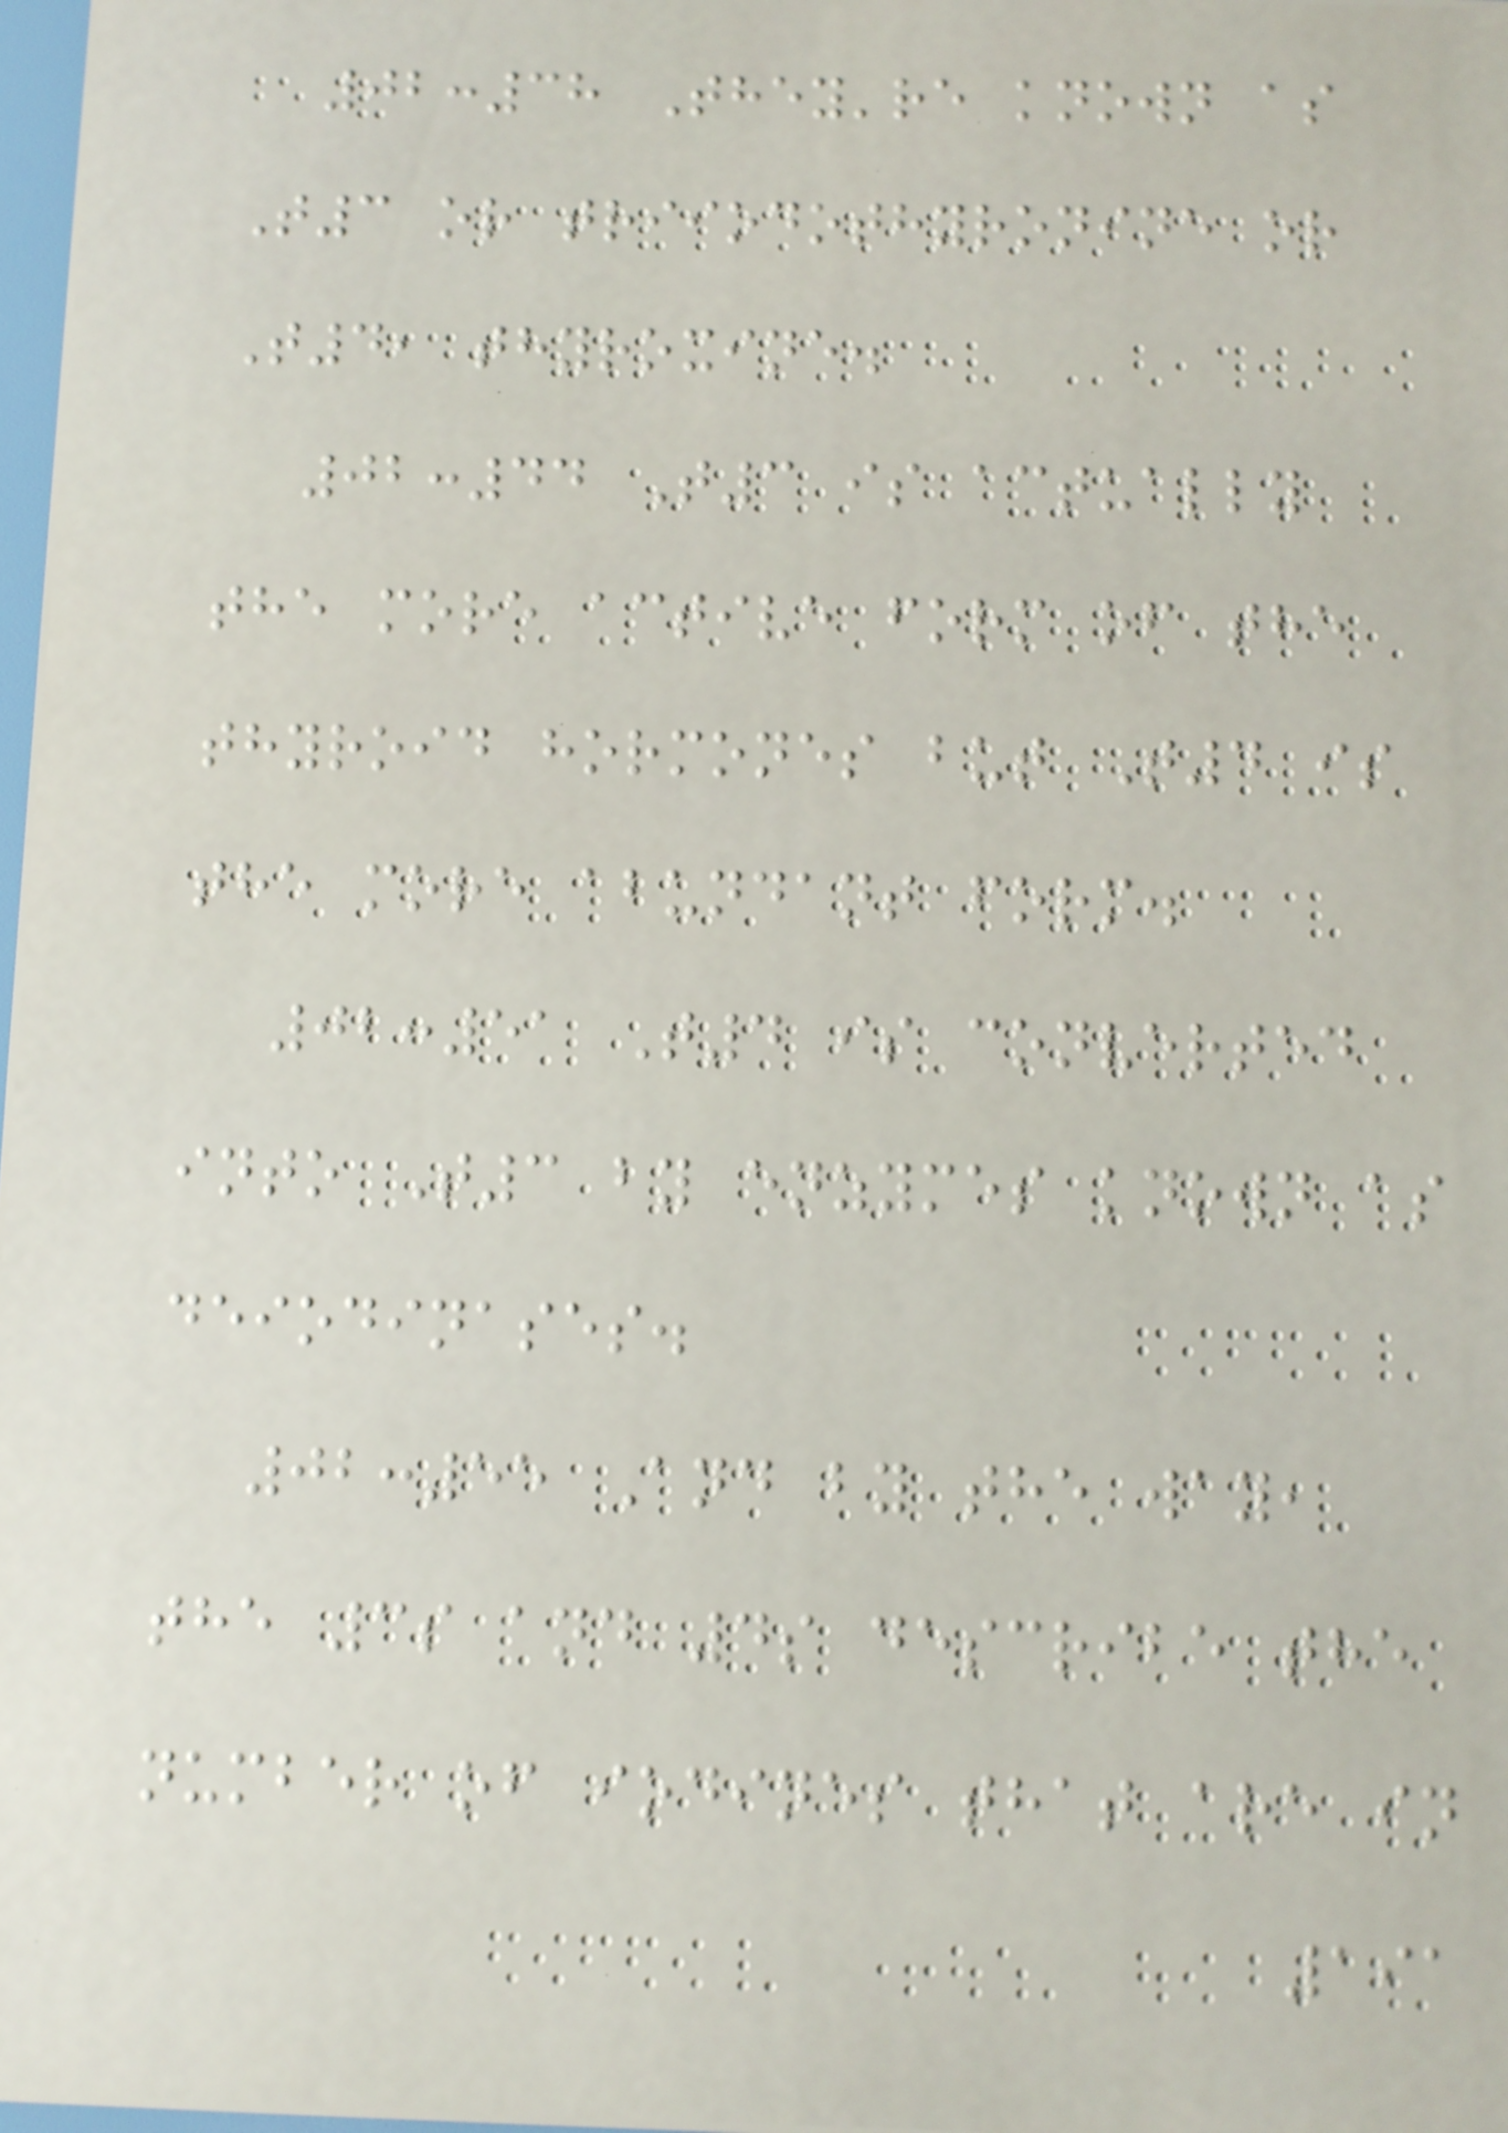02:38 They're known as
T3 or triiodothyronine or
T4, thyroxine.
02:44 T3 is actually
the more active form of the
thyroid hormones but T4 is
the more abundant form.
02:51 T4 is converted
into T3 by enzymes known as
deiodinases.
02:55 And by the way,
the 3s and 4s describe the
number of iodines that are in
191
